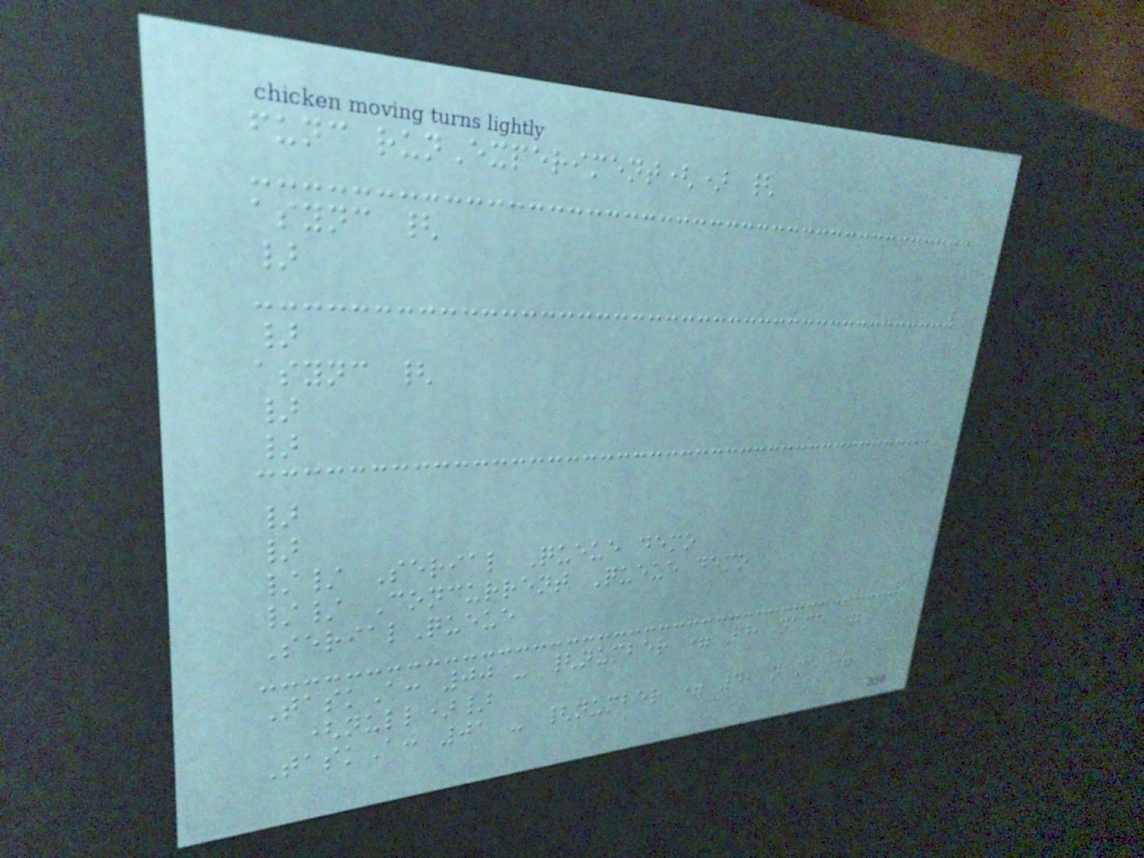func runExperiment() {
async {
}
}
async {
}
}
}
}
// Serial Queue demo
// Concurrent Queue demo
SerialQueue
TaskA: 00 - {number = 4, name =
(null)}
TaskA: 01 - {number = 4, name =
